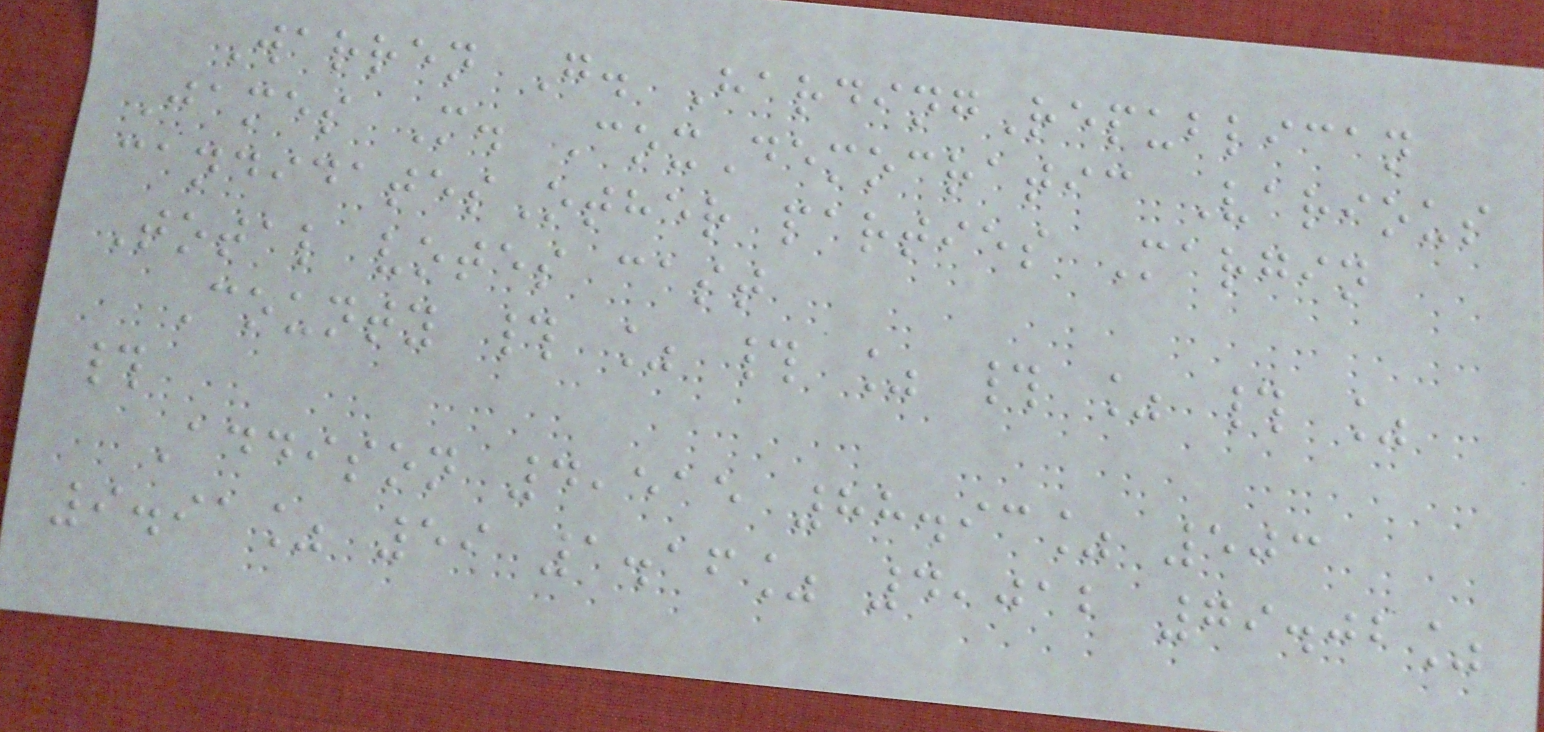Warren G. HardingRepublican
James M. CoxDemocratic Various
candidatesOther parties Margin
Total votes cast
County # % # % # % # %
#
Addison 4,515 88.93% 503
9.91% 59 1.16% 4,012 79.02%
